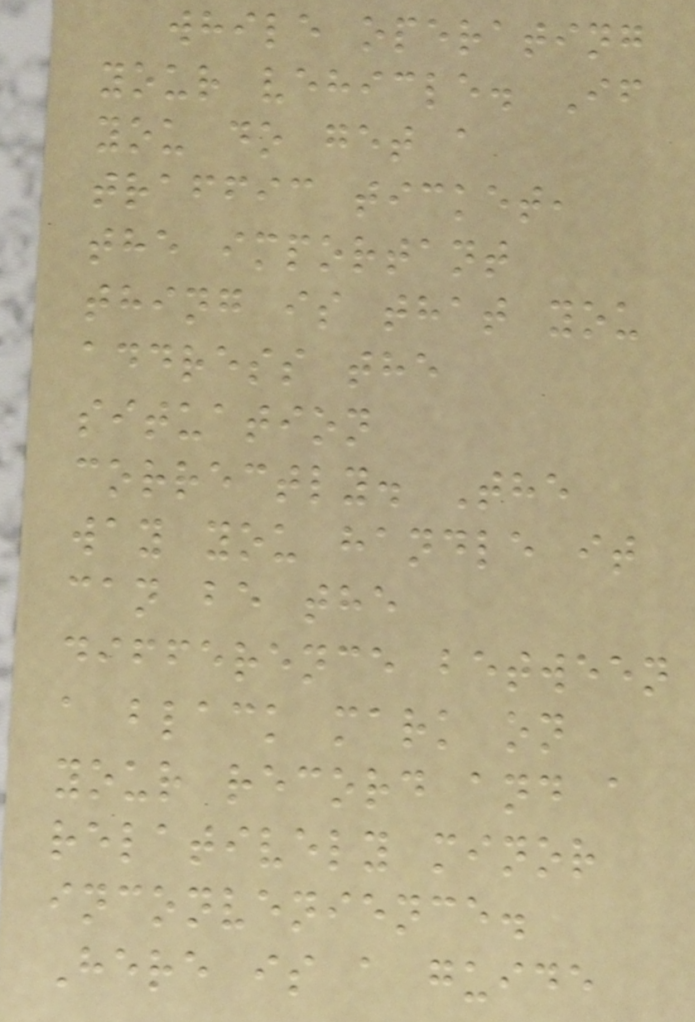while operating
your vehicle. If
you do get a
traffic ticket,
the important
thing is that you
address the
situation
correctly. The
way you handle it
can be the
difference between
a black mark on
your record and a
relatively minor
inconvenience.
Here is a guide
